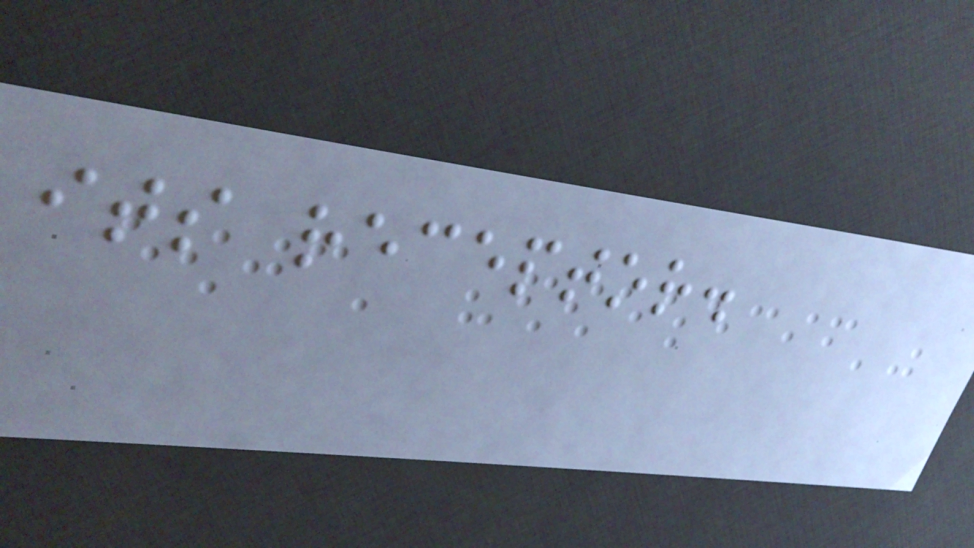its receptor.
